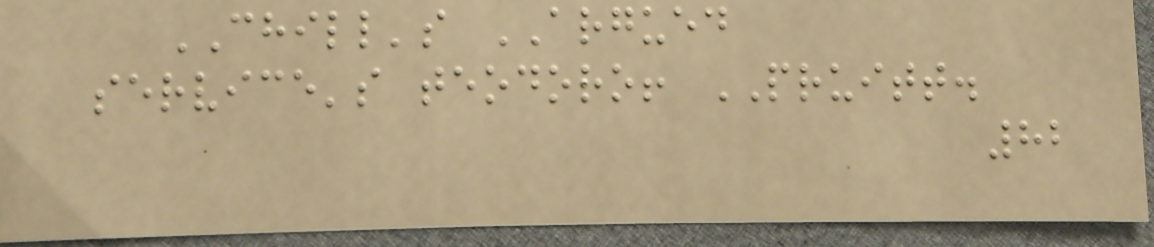CHILL's ARGUED
service's teodoro! PRUITT.
82
